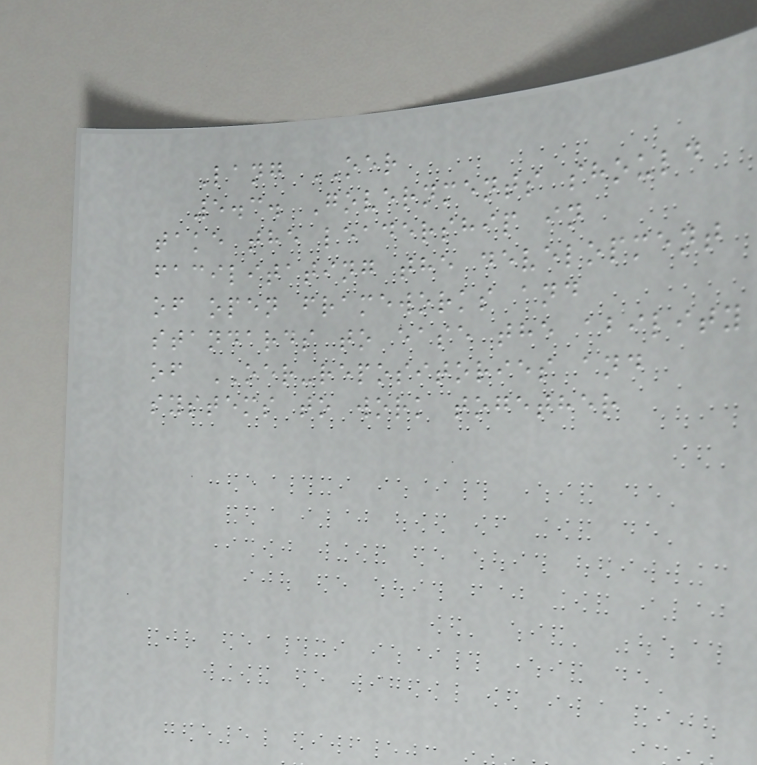Lang OER
5.3. Governments should
take the leadership in
facilitating the development
of open frameworks and
standards to ease the ability
of OER-repositories and
systems to work together
